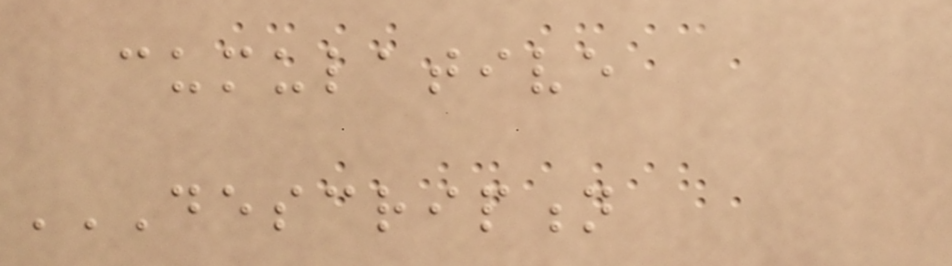cumulative
DESCRIPTION
